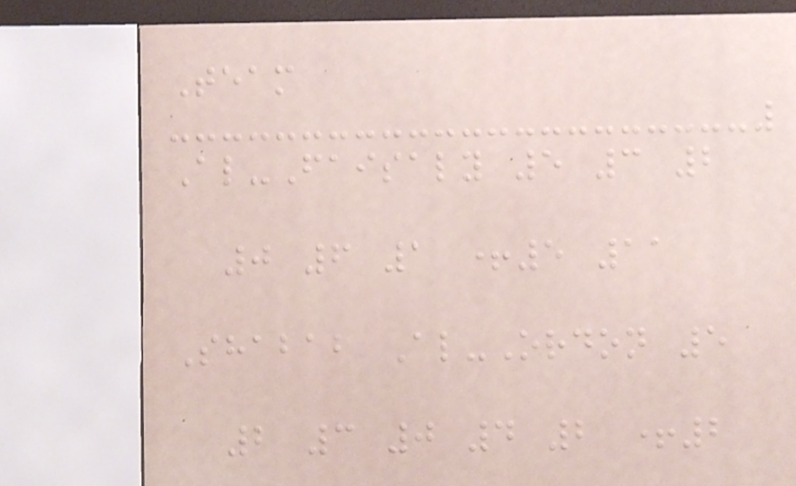Team
Al-Faisaly 5 3 2
0 6 1 +5 11
Shabab Al-Ordon 5
2 3 0 4 2 +2
